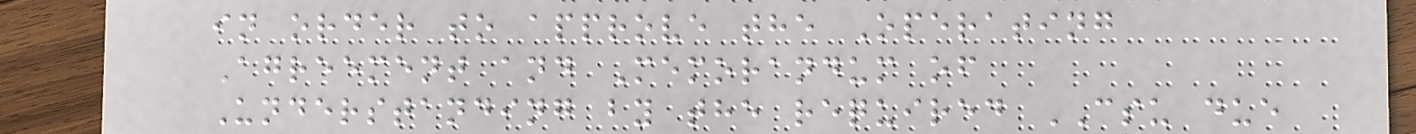in order to approve the Operating
Agreement and Memorandum of
Understanding by the required CSU due
